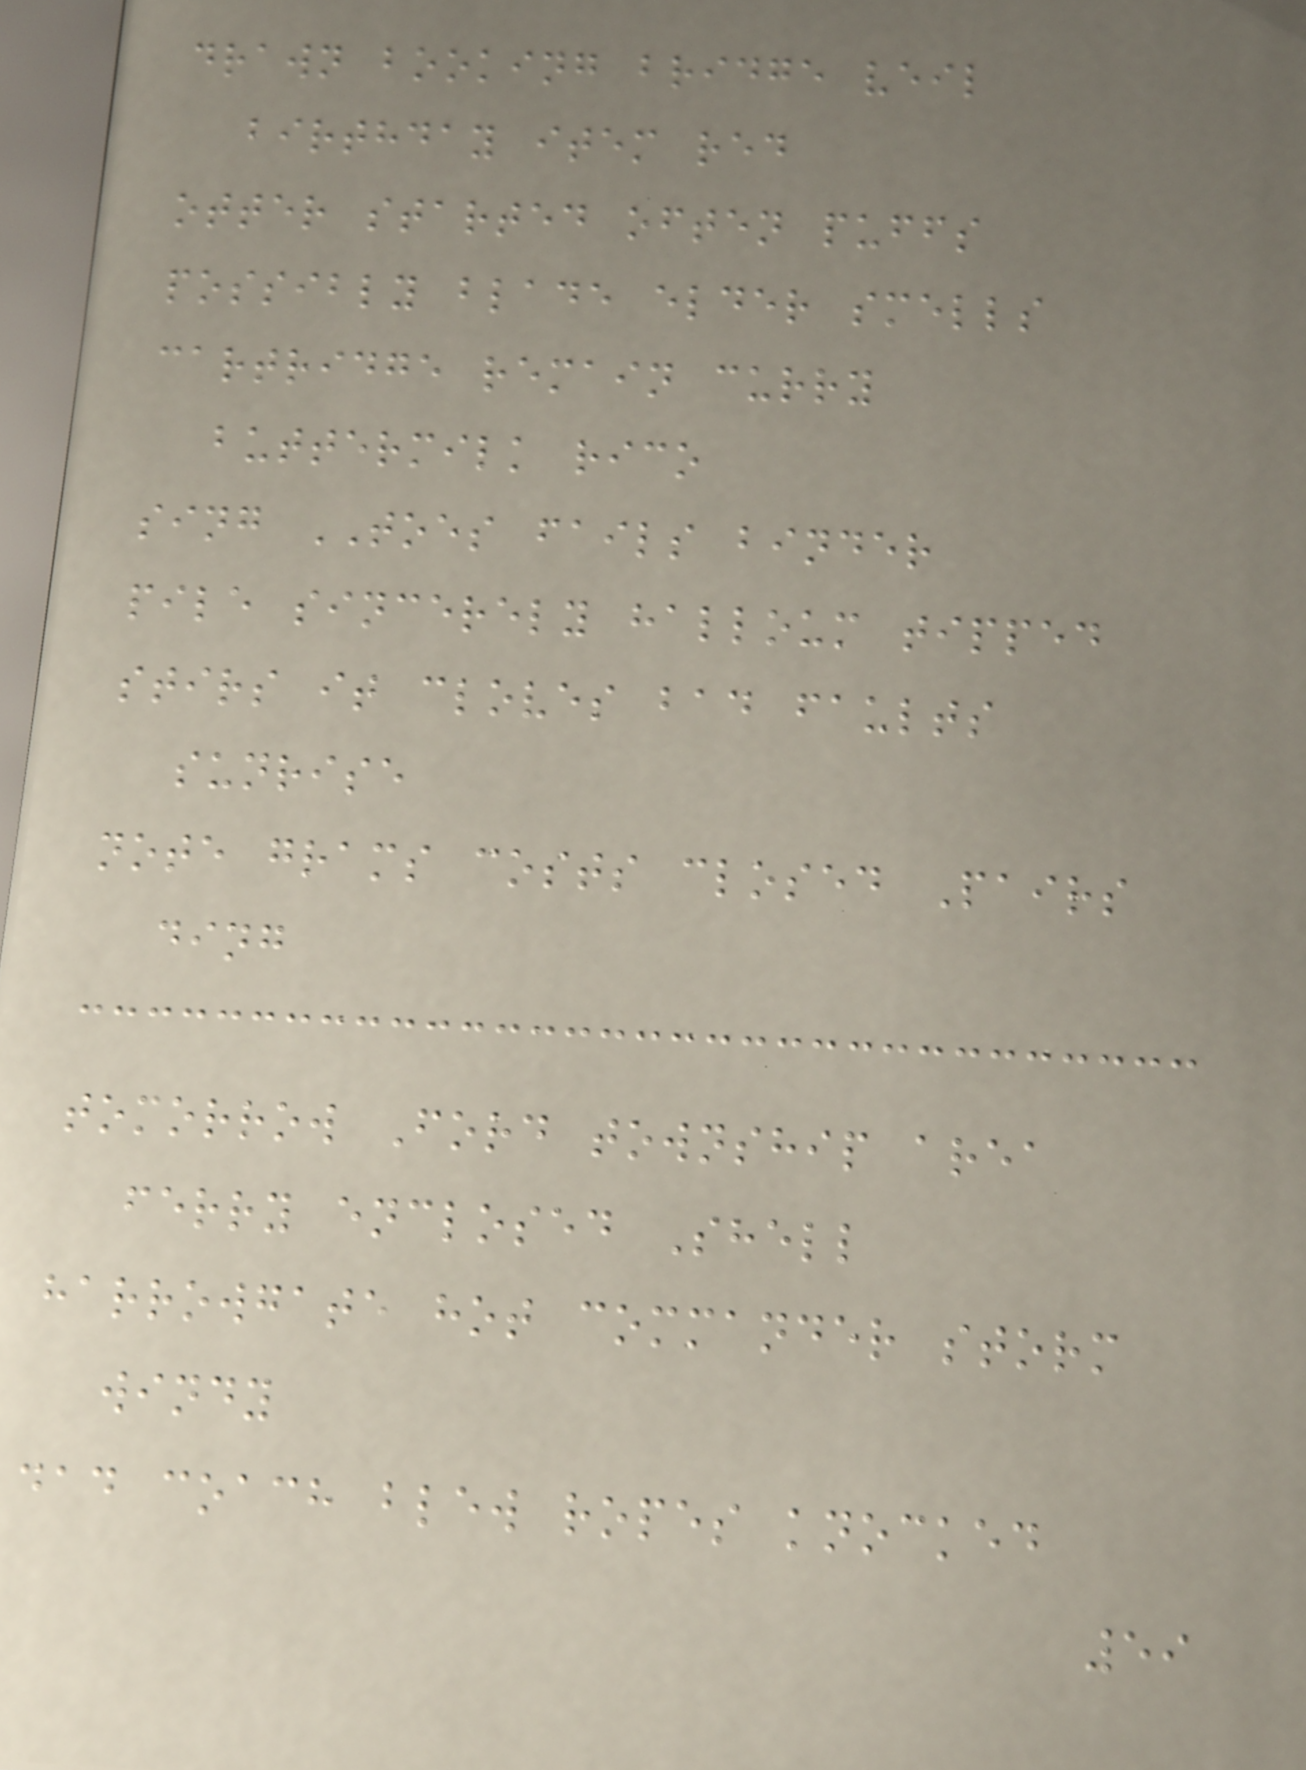drawn booking bridge veil
birthday item red
otter started often puffs
possibly blade elder smells
cartridge remain curry
buttermilk rico
sing TOES fails binder
pile sincerely halloum tipped
stirs it cloves bad faults
sunrise
note grams costs closed Pairs
ding
tomorrow Ford township area
ferry enclosed Shell
harrowgate hot commander storm
windy
dad coach blew ropes knocked
59
